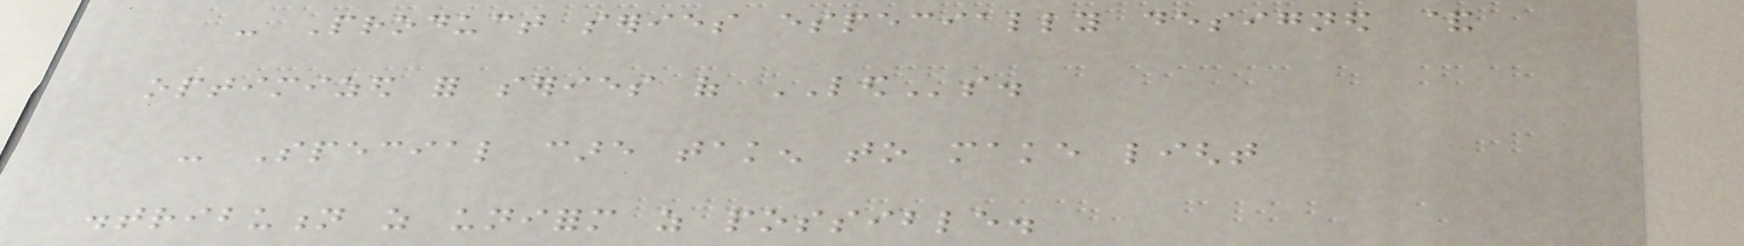- Product series especially designed &
optimized for series of LEDs.
- Special care taken to make light
distribution as uniform as possible.
